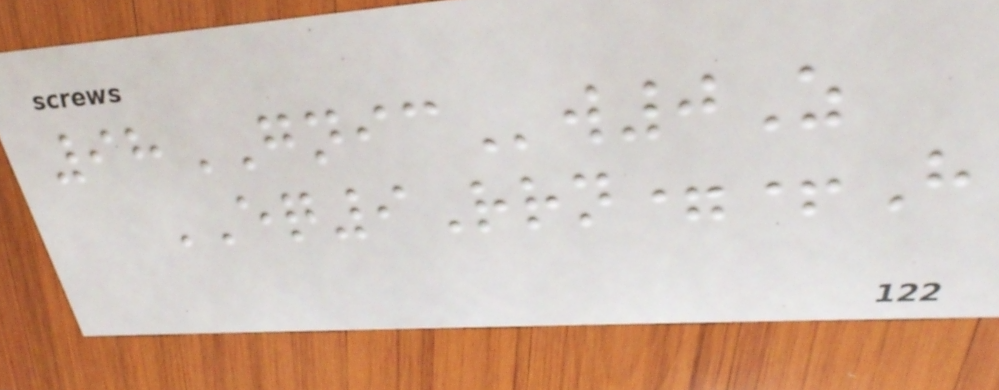98GNICw0Z
EQ9Rrn=+H
